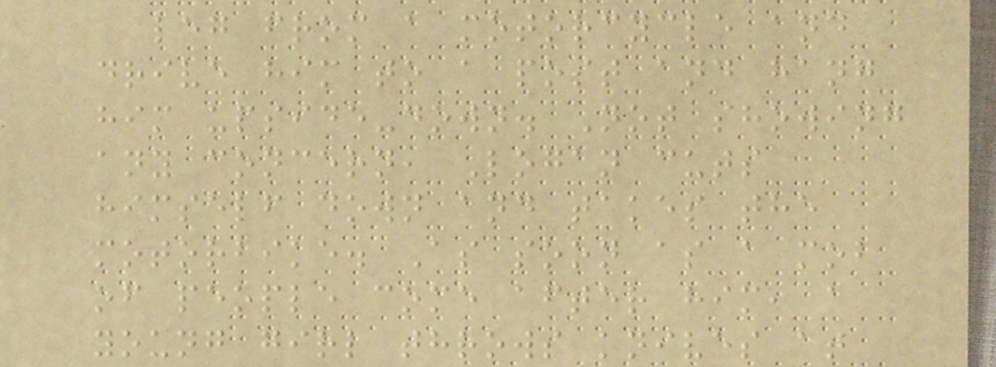leg from a motorcycle and
drive him to a post and hang
him upside-down. Not showing
any concern, Logan cuts
himself down and takes the
motorbike. As soon as a mob
of people come after him, a
young girl throws knives at
